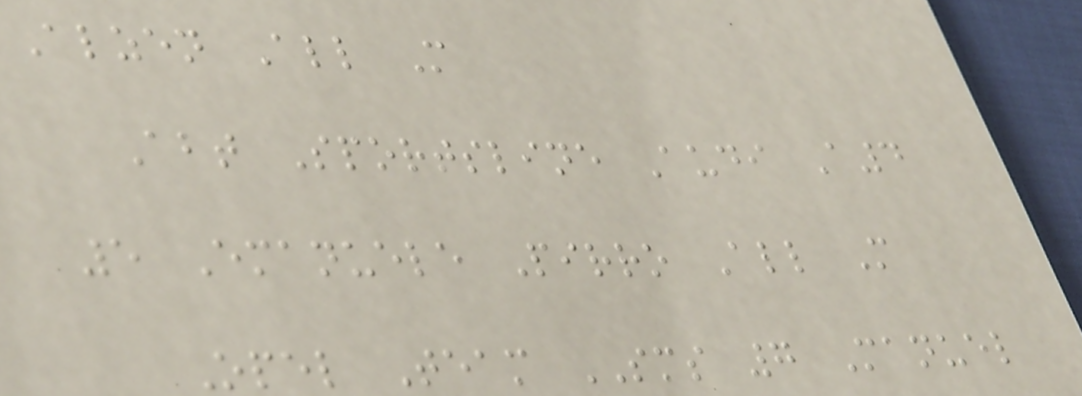Alzen All M
Abt Sportsline Audi A4
5 Emanuele Pirro All M
Opel Team SMS 7 Manuel
